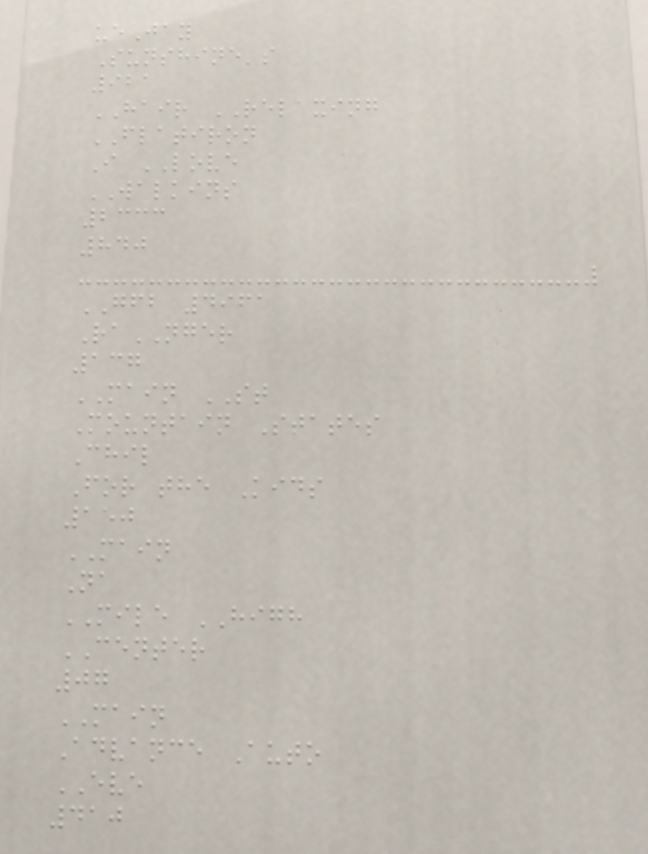ueJay
Sunshine's
921
HAIR RELAXING
FLATIRON
I LOVE
WALKINS
2333
840
GFB 4961
RaNGER
137
MAIN ST
Mountain States
Chil
For the Kids
150
MAIN
Na
MILE HIGH
CENTER
07
MAIN
Advance Auto
EVE
410
